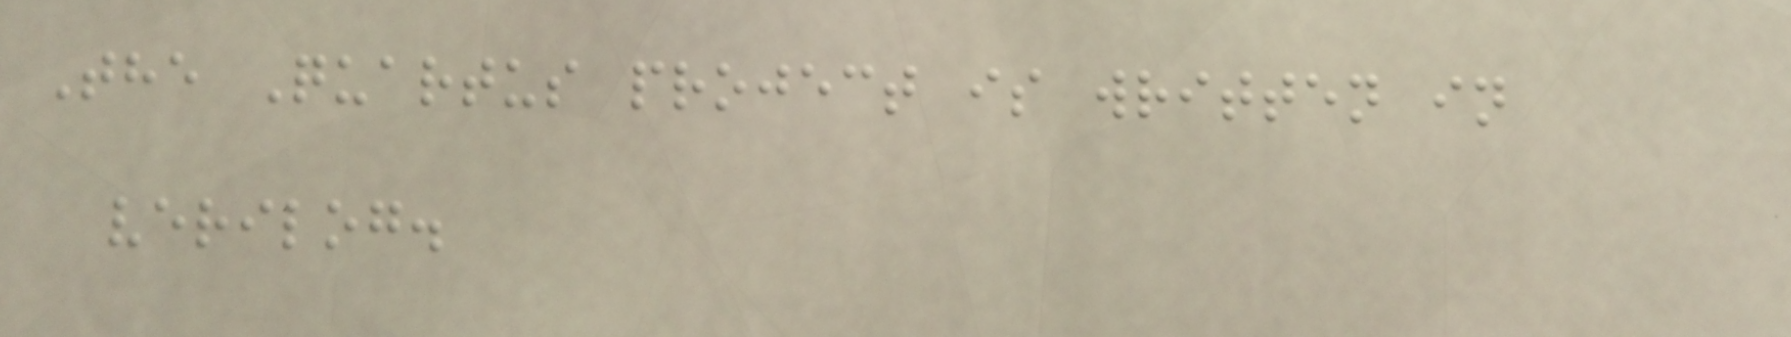The Quartus project is written in
verilog.
